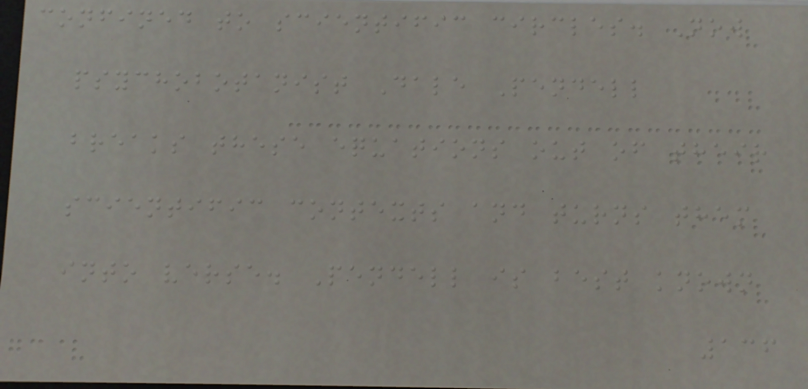confined to scientific circles. Now
psychobotanist Dale Pendell
breaks these equations out of their
scientific contexts and turns them
into verse. Pendell is best known
136
